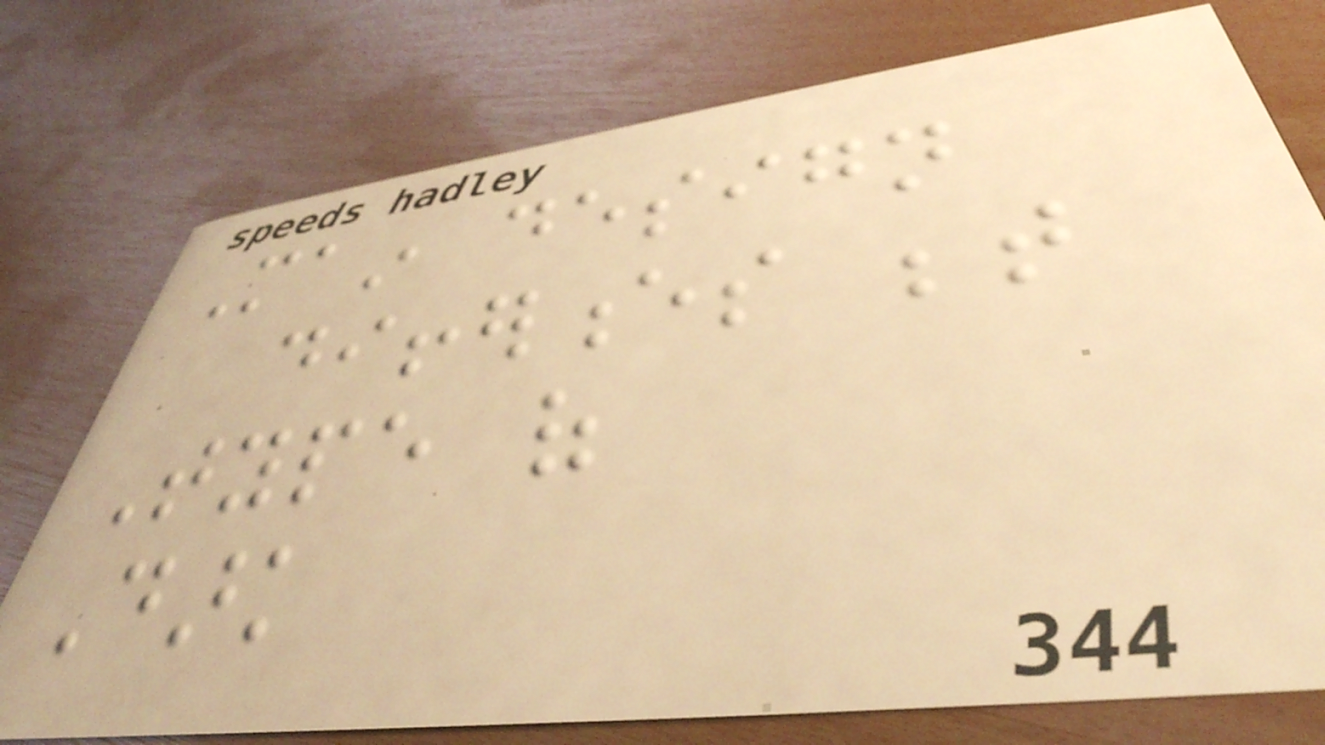Main design
differences between
Type of
Dark
